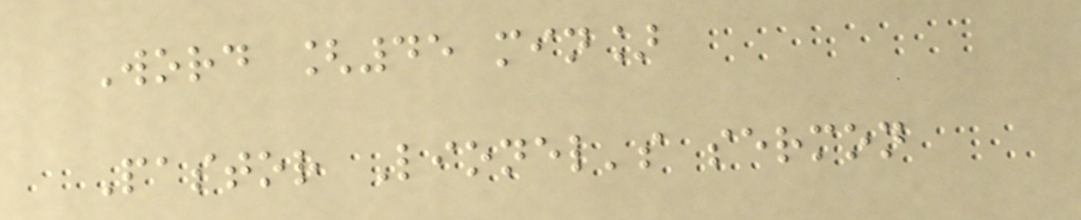Word [45 min]
Pastor Lionel's sermon
